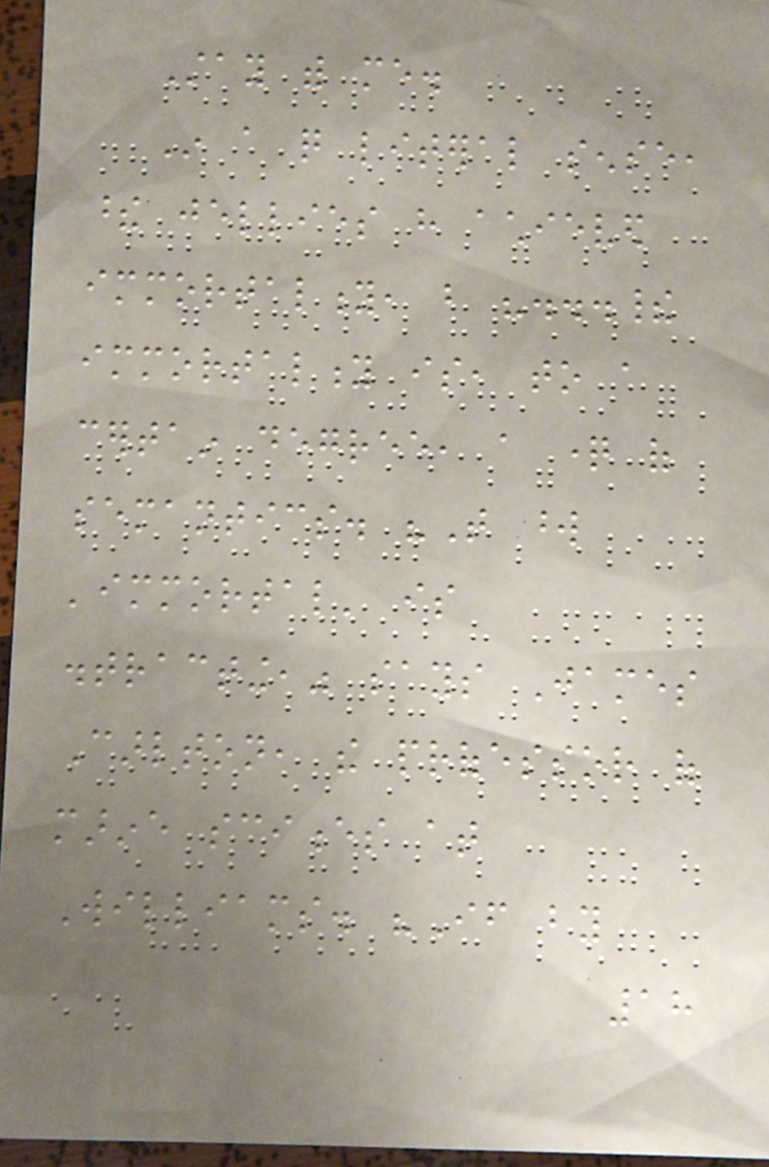Stay with me.
In a quite literal sense,
these jellies have achieved
immortality, but "...their
immortality is, to a
certain degree, a question of
semantics. "That word
'immortal' is
distracting," says James
Carlton, the professor of
marine sciences at
Williams. "If by
18
